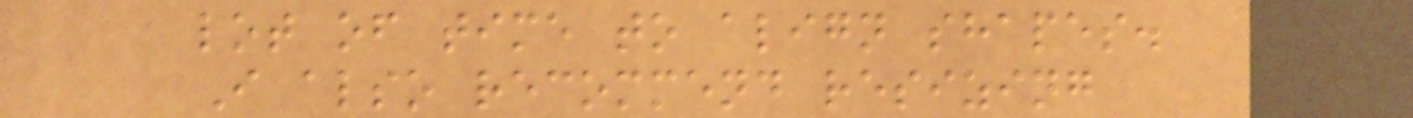lot of time to align shapes.
I also recommend resizing
